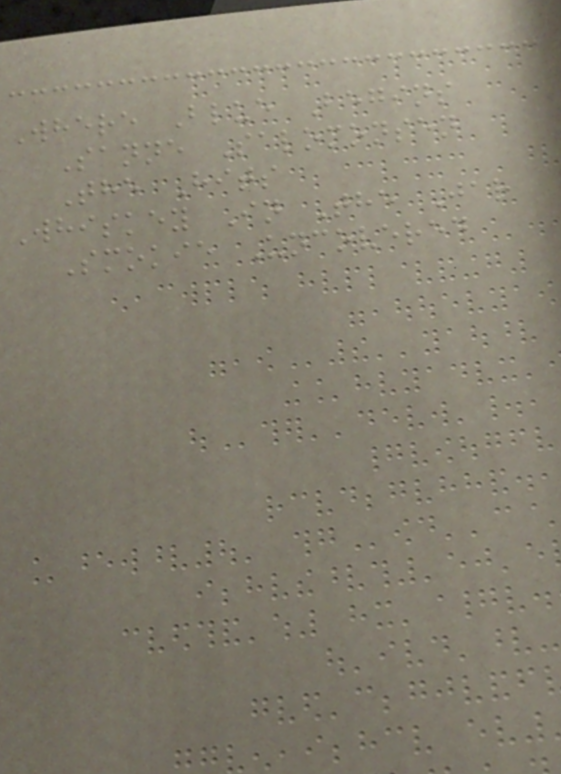Where Blue Begins
Sanne Salomonsen
The Hits
Whiskey In The Jar
Smokie Uncovered
